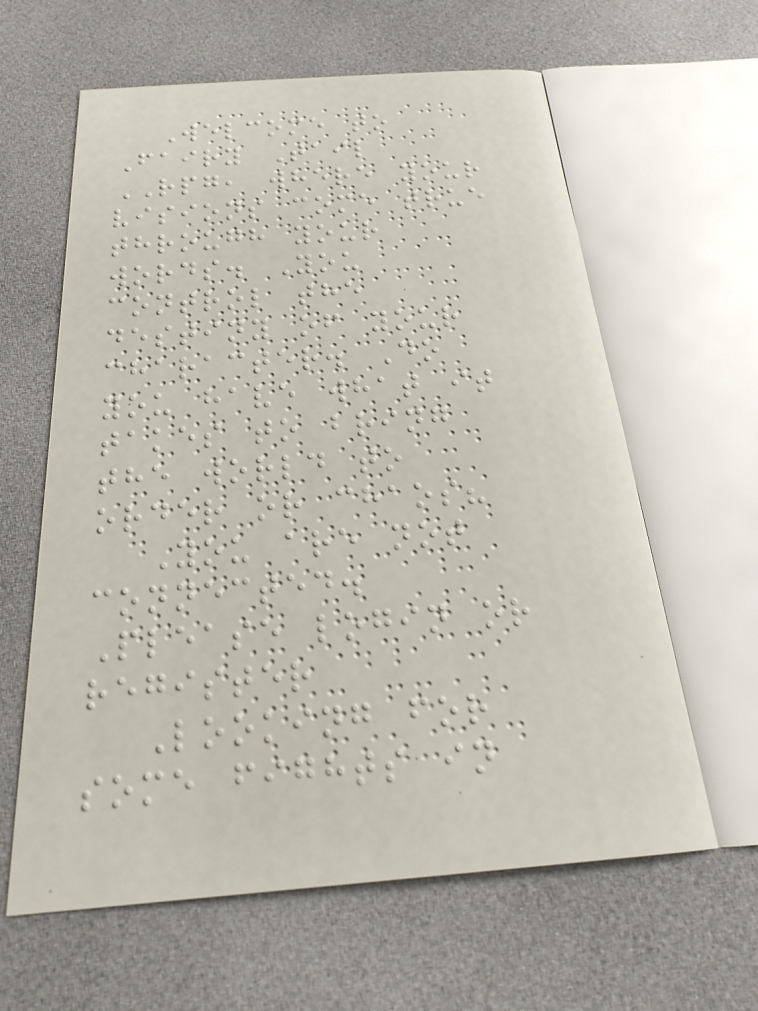Welcome to
Fairy Tail
RPG, where your
visions come true
through your
words. You
control the
destiny of your
character. Do
you have what it
takes to bring
the world to
order or chaos?
You are not
connected.
Please login or
register
Looking for
some fights in
